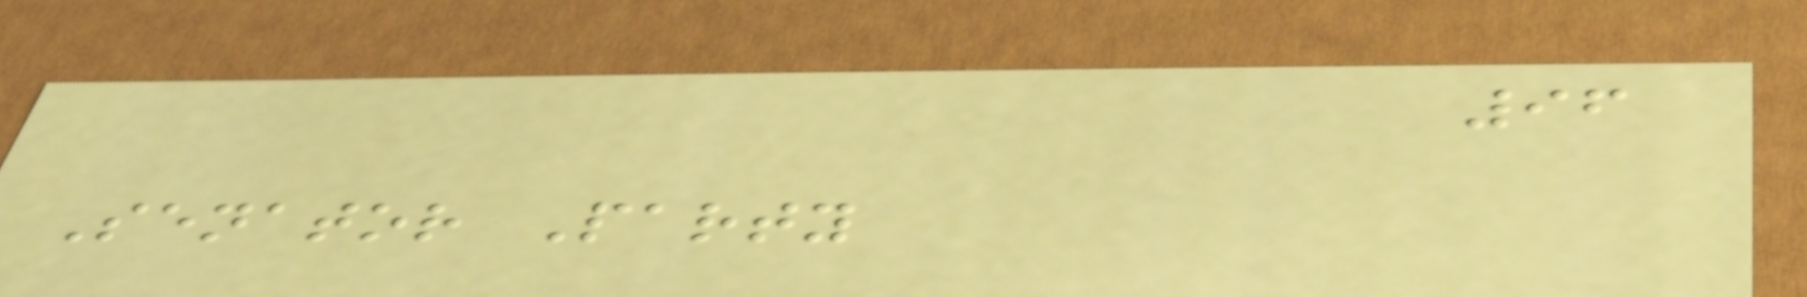96
Senator Party
